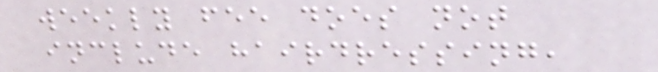weekly fee does not
include hairdressing,
